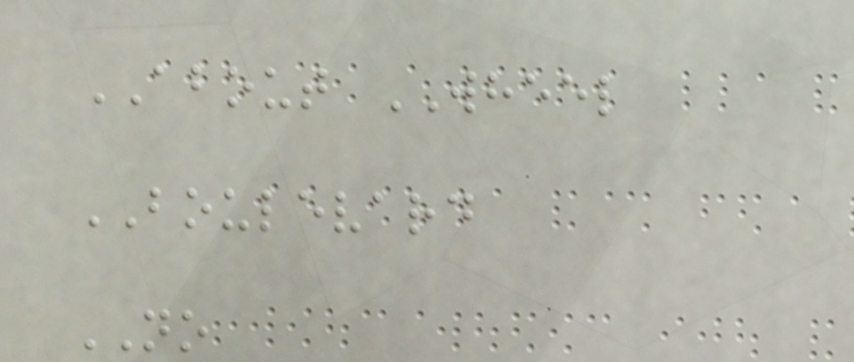ABOUT WHEEL
BOULEVARD
NO
